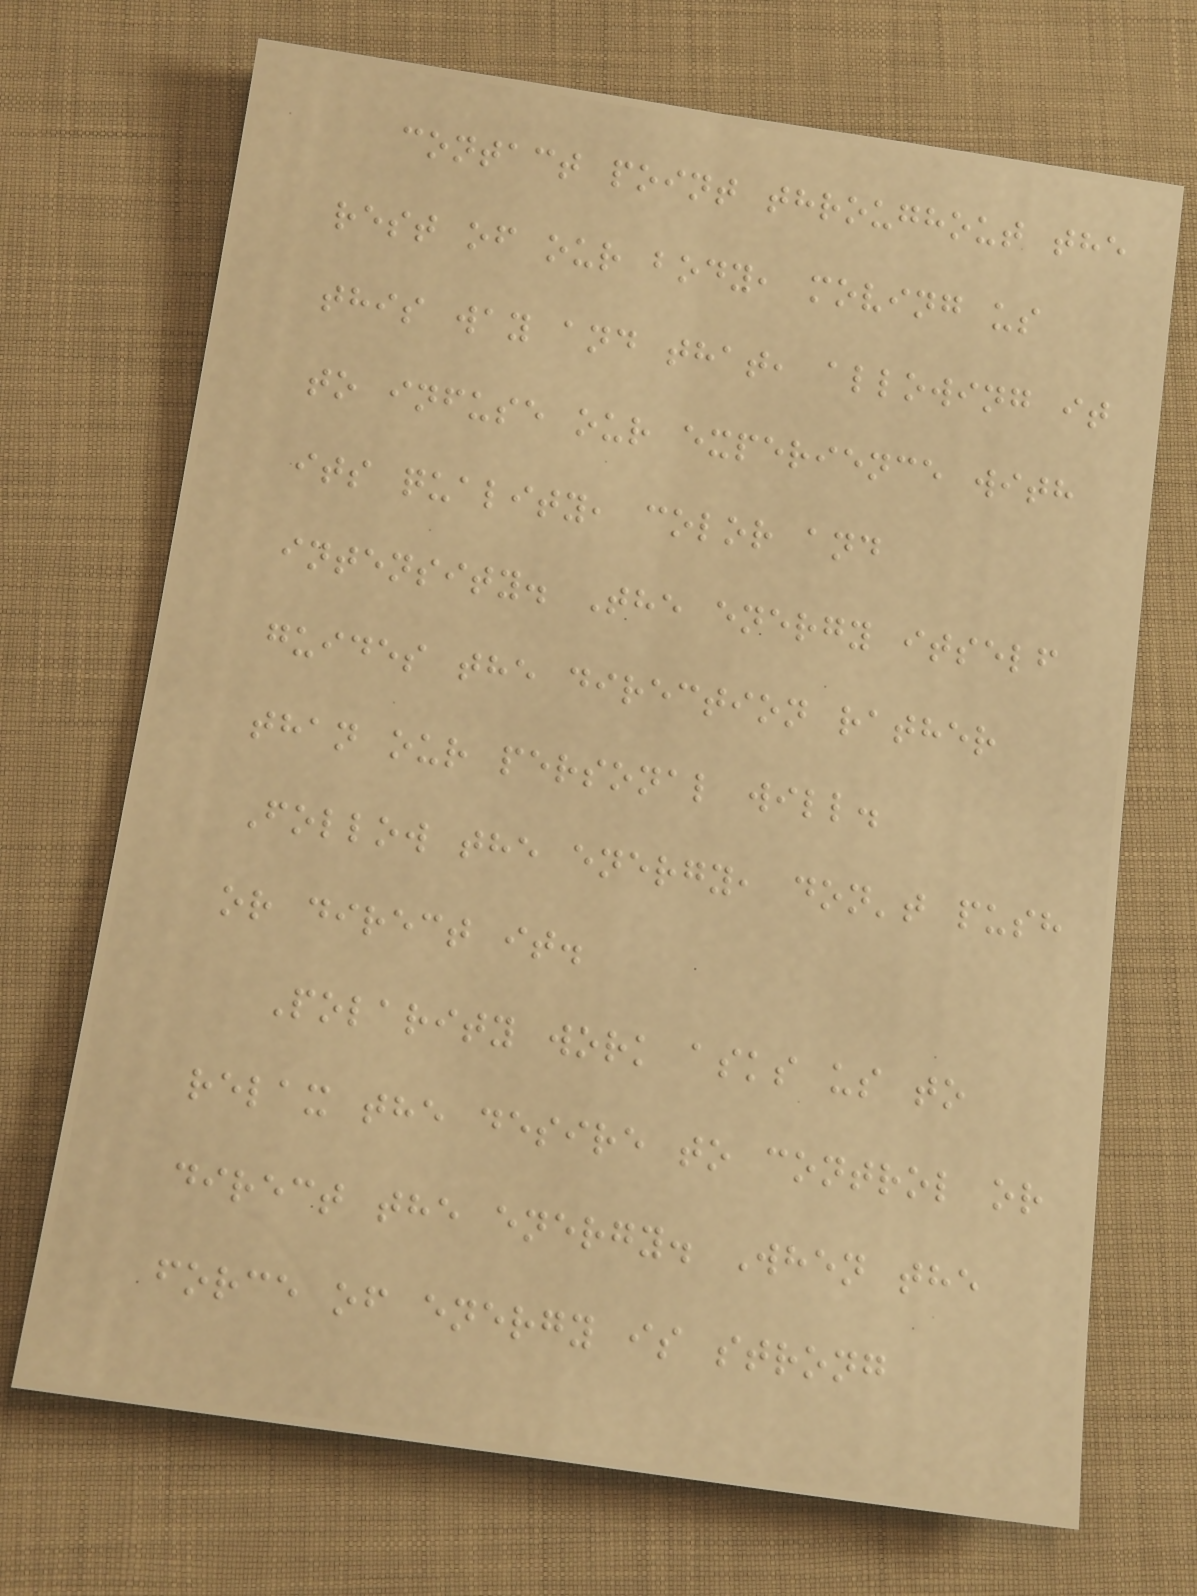contact point throughout the
rest of our body, moving us
this way and that, allowing it
to infuse our experience with
its quality, color and
intensity. The energy itself
guides the direction rather
than our personal will.
Follow the energy, don't push
or direct it.
Polarity work asks us to
relax the desire to control or
direct the energy. When the
force of energy is strong
